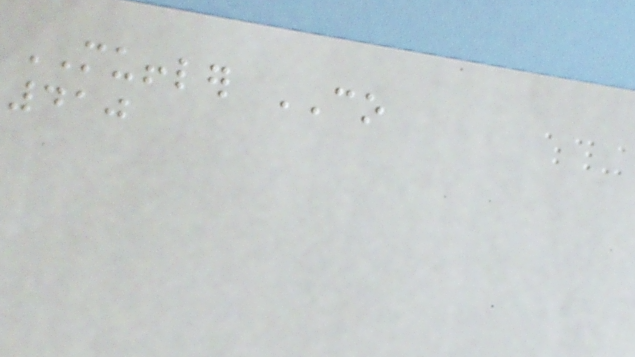MUFFLER CO
410
